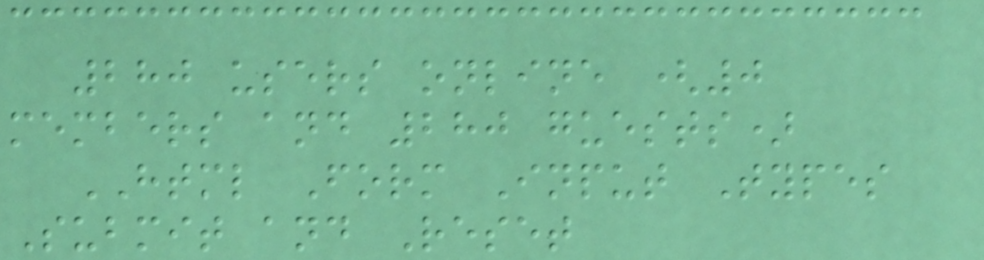280 users online (0
members and 280 guests)
HTML Form Input Types
Submit and Reset
